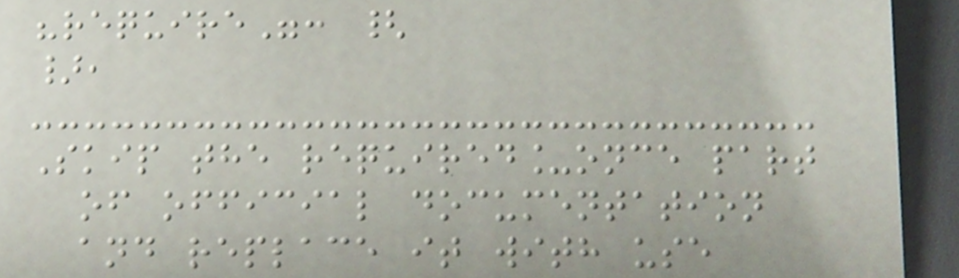"require": {
},
Skip the required_once part
of official documentation
and replace it with use
